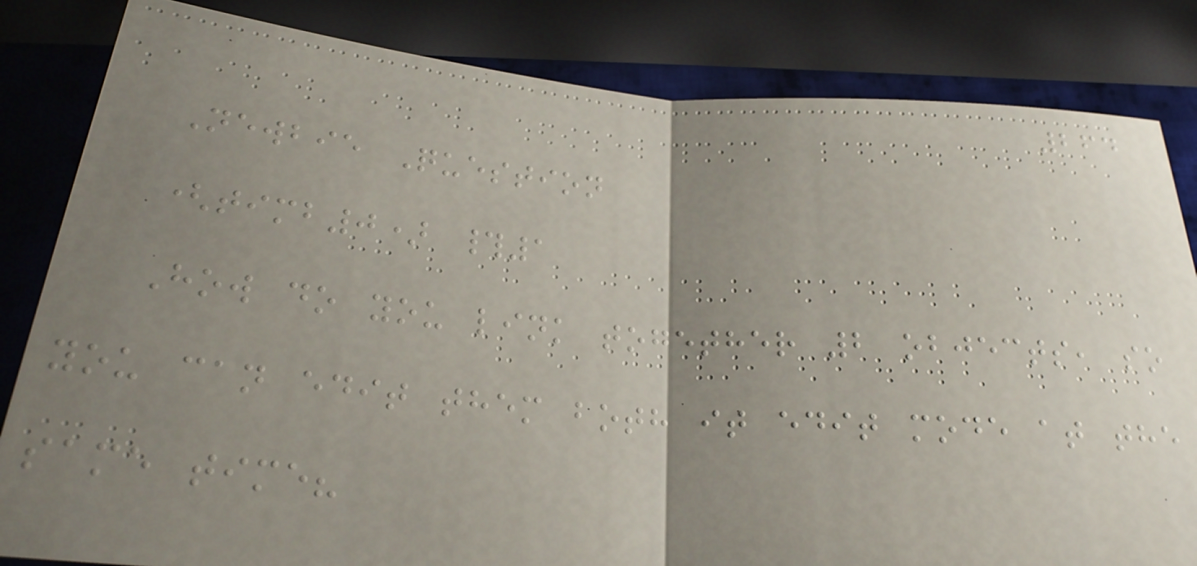264
Newbie Question
(timb0) #1
How do you link together 2 objects, so
you can edit them both it edit mode at the
same time?
